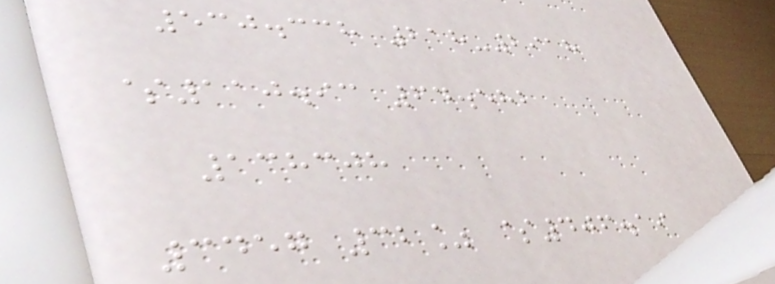530.338 218-2918
$110.93 64.582
138308
3457 32% $406.19
